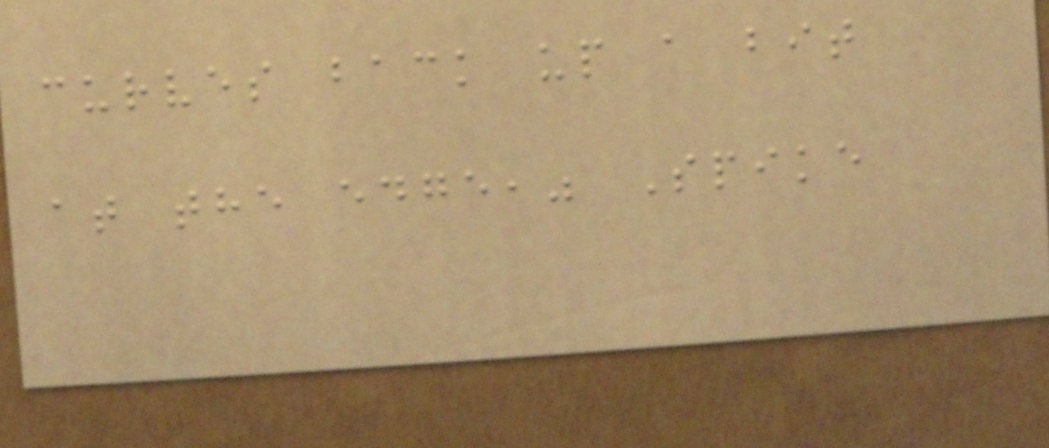curves back up a bit
at the edge," Spike
